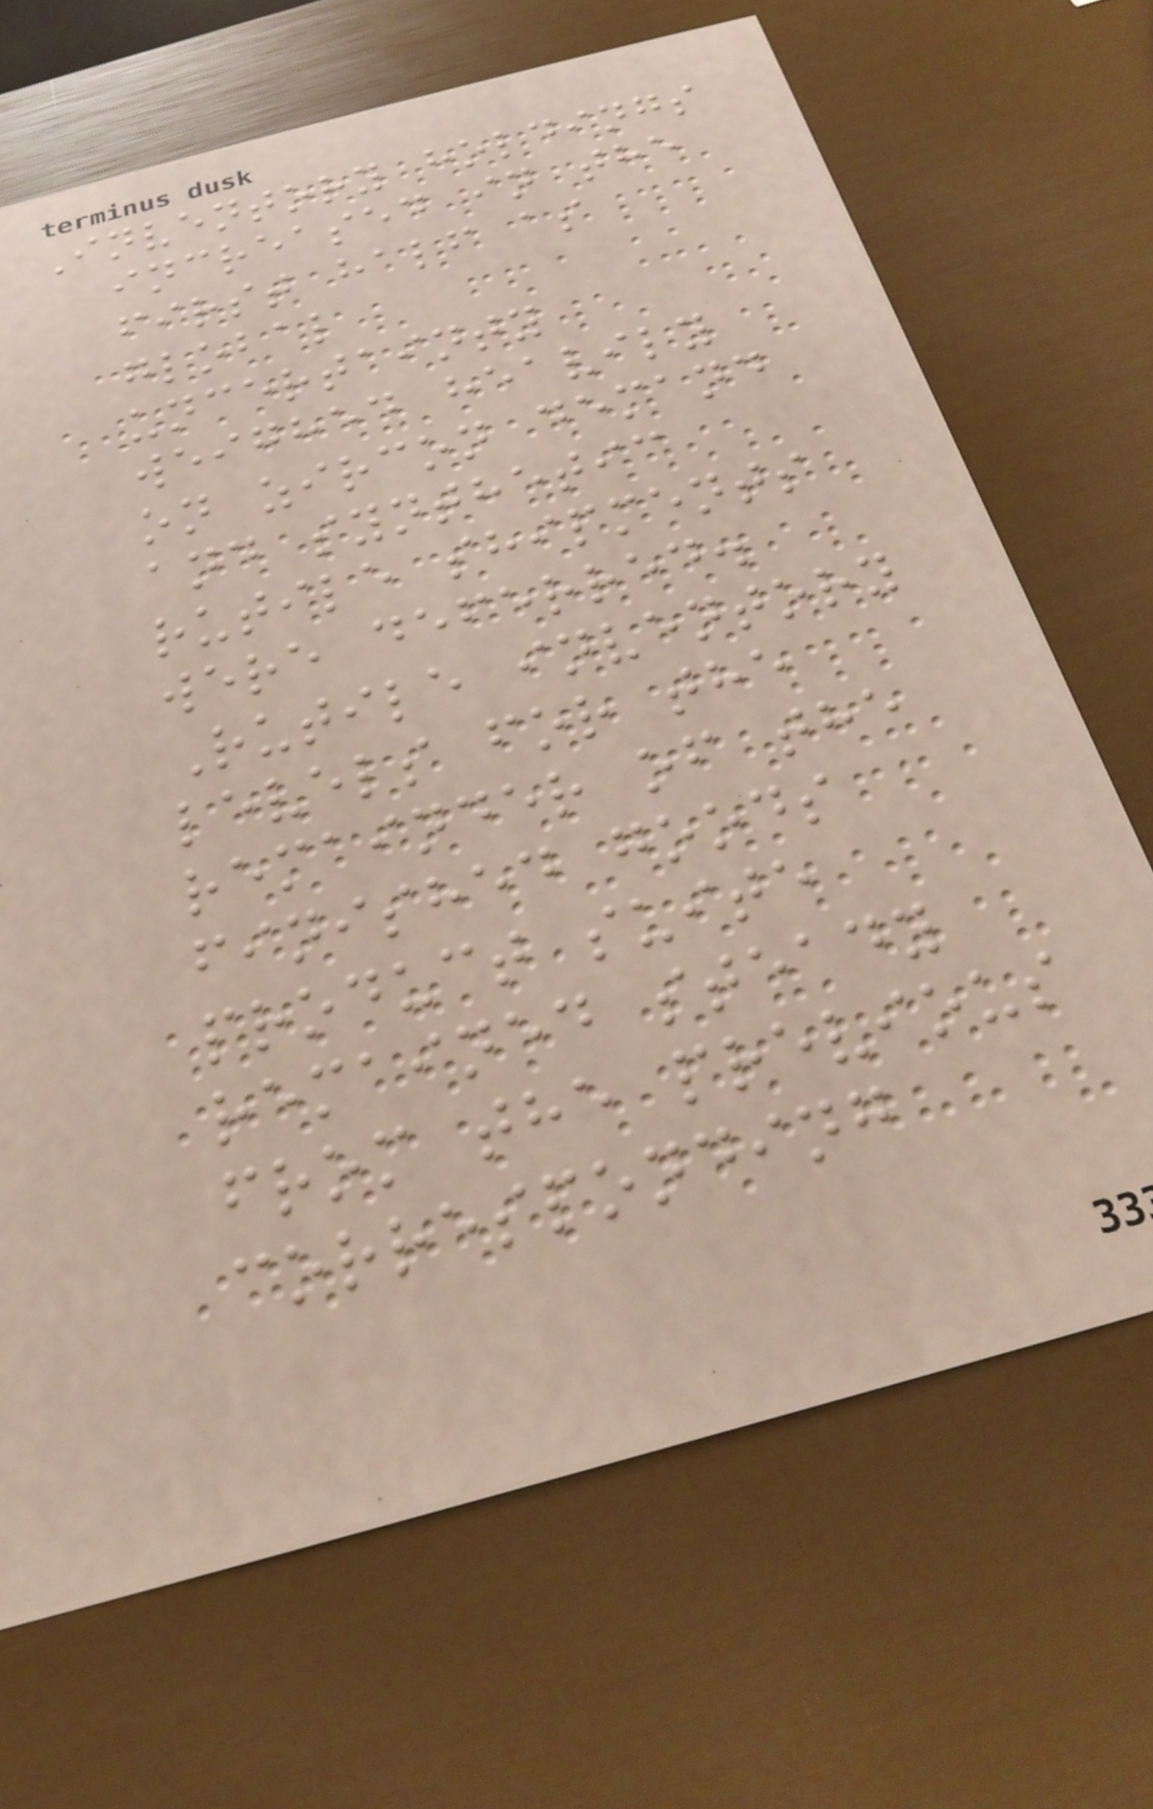Inventory holdings
increased in the
first half as
global
uncertainty
weighed heavily
on zircon demand
and synthetic
rutile shipments
were deferred.
Rutile inventory
levels for the
remainder of the
finished goods
product suite
remained steady
from the previous
corresponding
